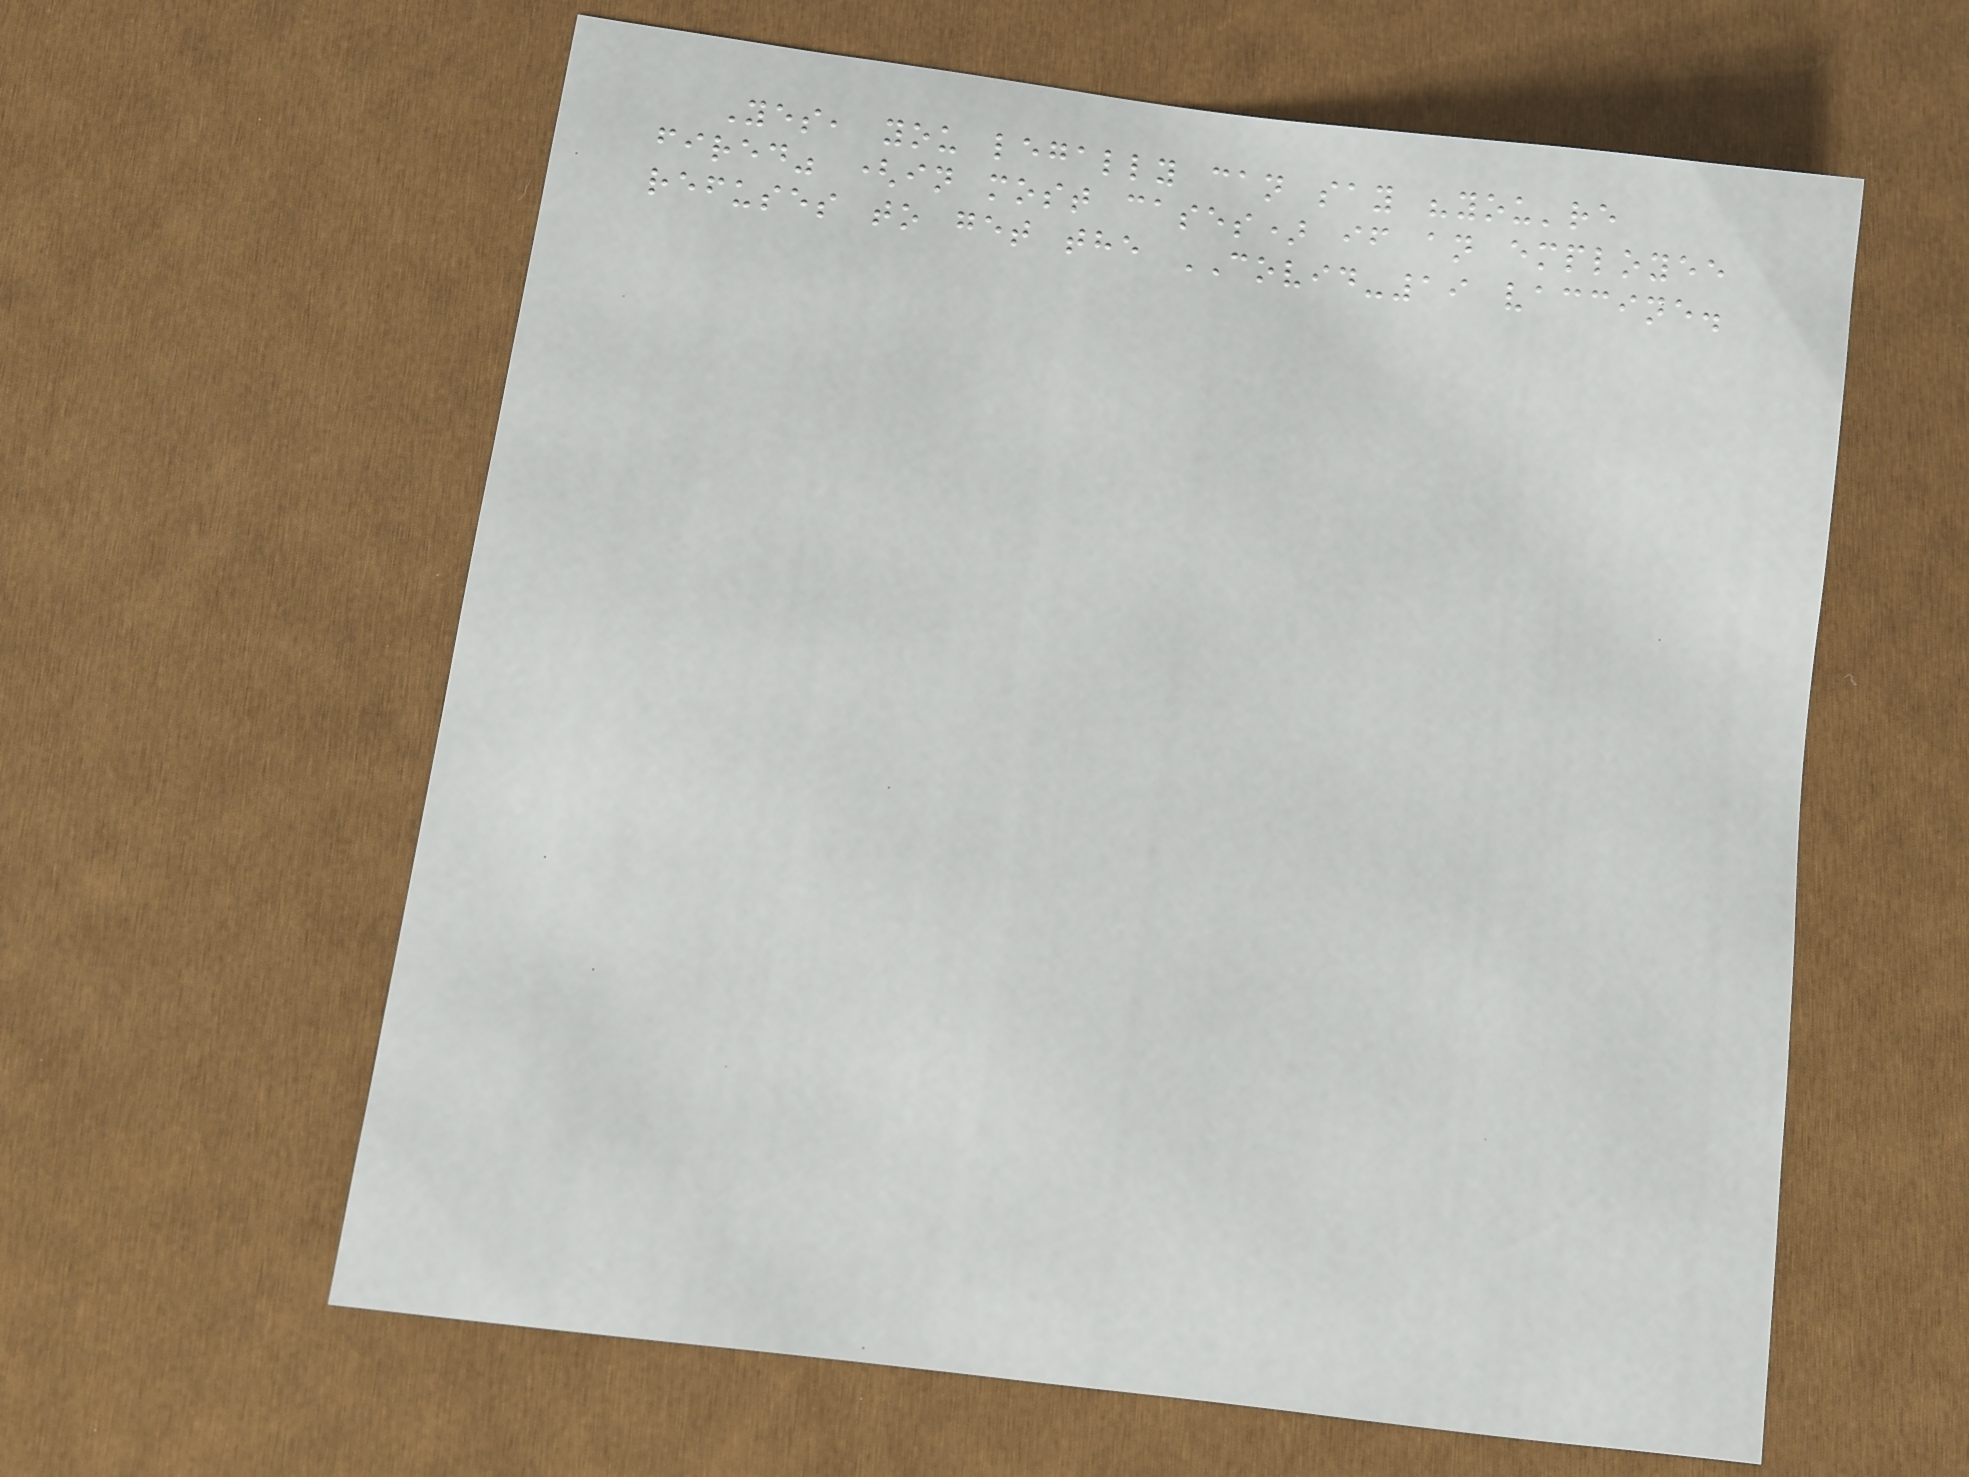Yes, you legally can say "you're
fired" (in most cases) if an employee
refuses to get the COVID-19 vaccine.
